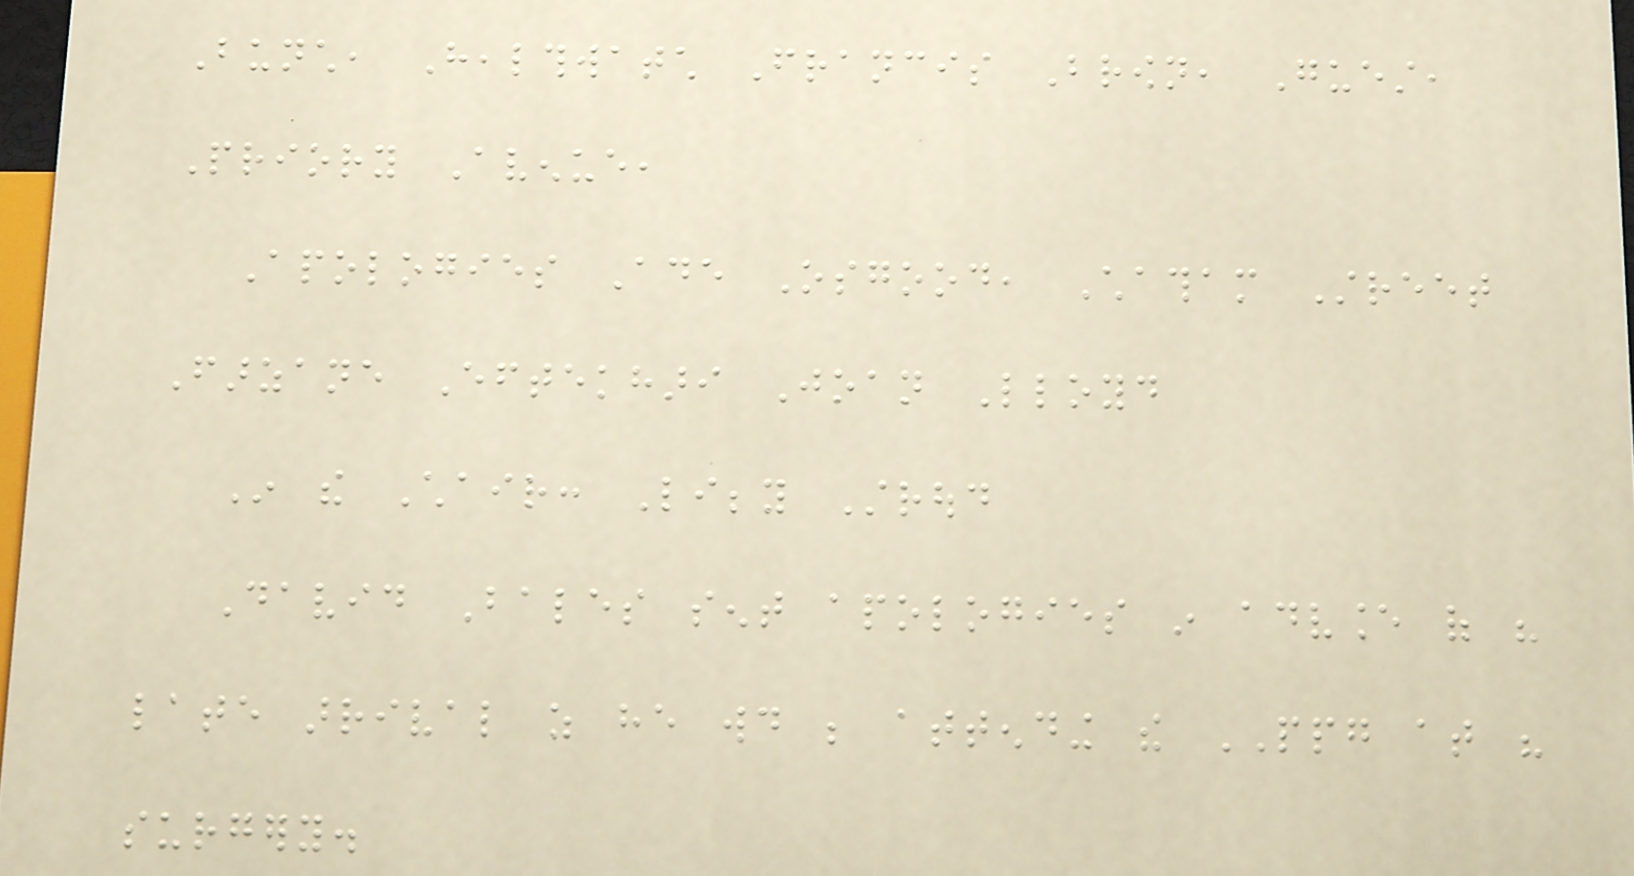Bunch, Healthwatch Francis Brown, Guest,
Priory Avenue,
Apologies Ade Osgood, Chatham Street
Farzane Eftekhari Joan Lloyd
In the Chair: Libby Stroud
David Bales sent apologies in advance of his
late arrival as he would be attending the PPG at his
surgery.
